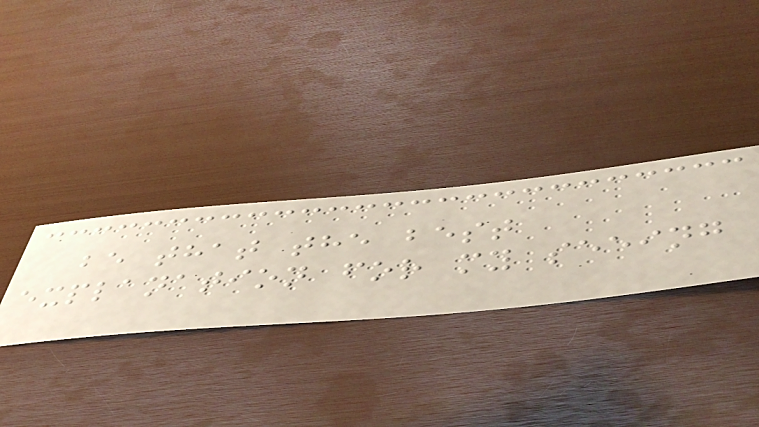be that the best
explanation for my seeing
